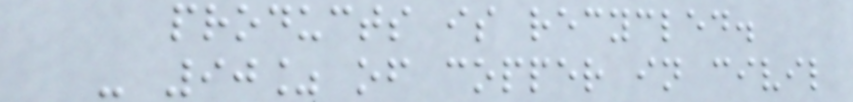products is recycled.
- 90% of copper in civil
